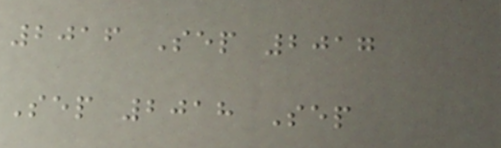2016 Sep 2017
Sep 2018 Sep
